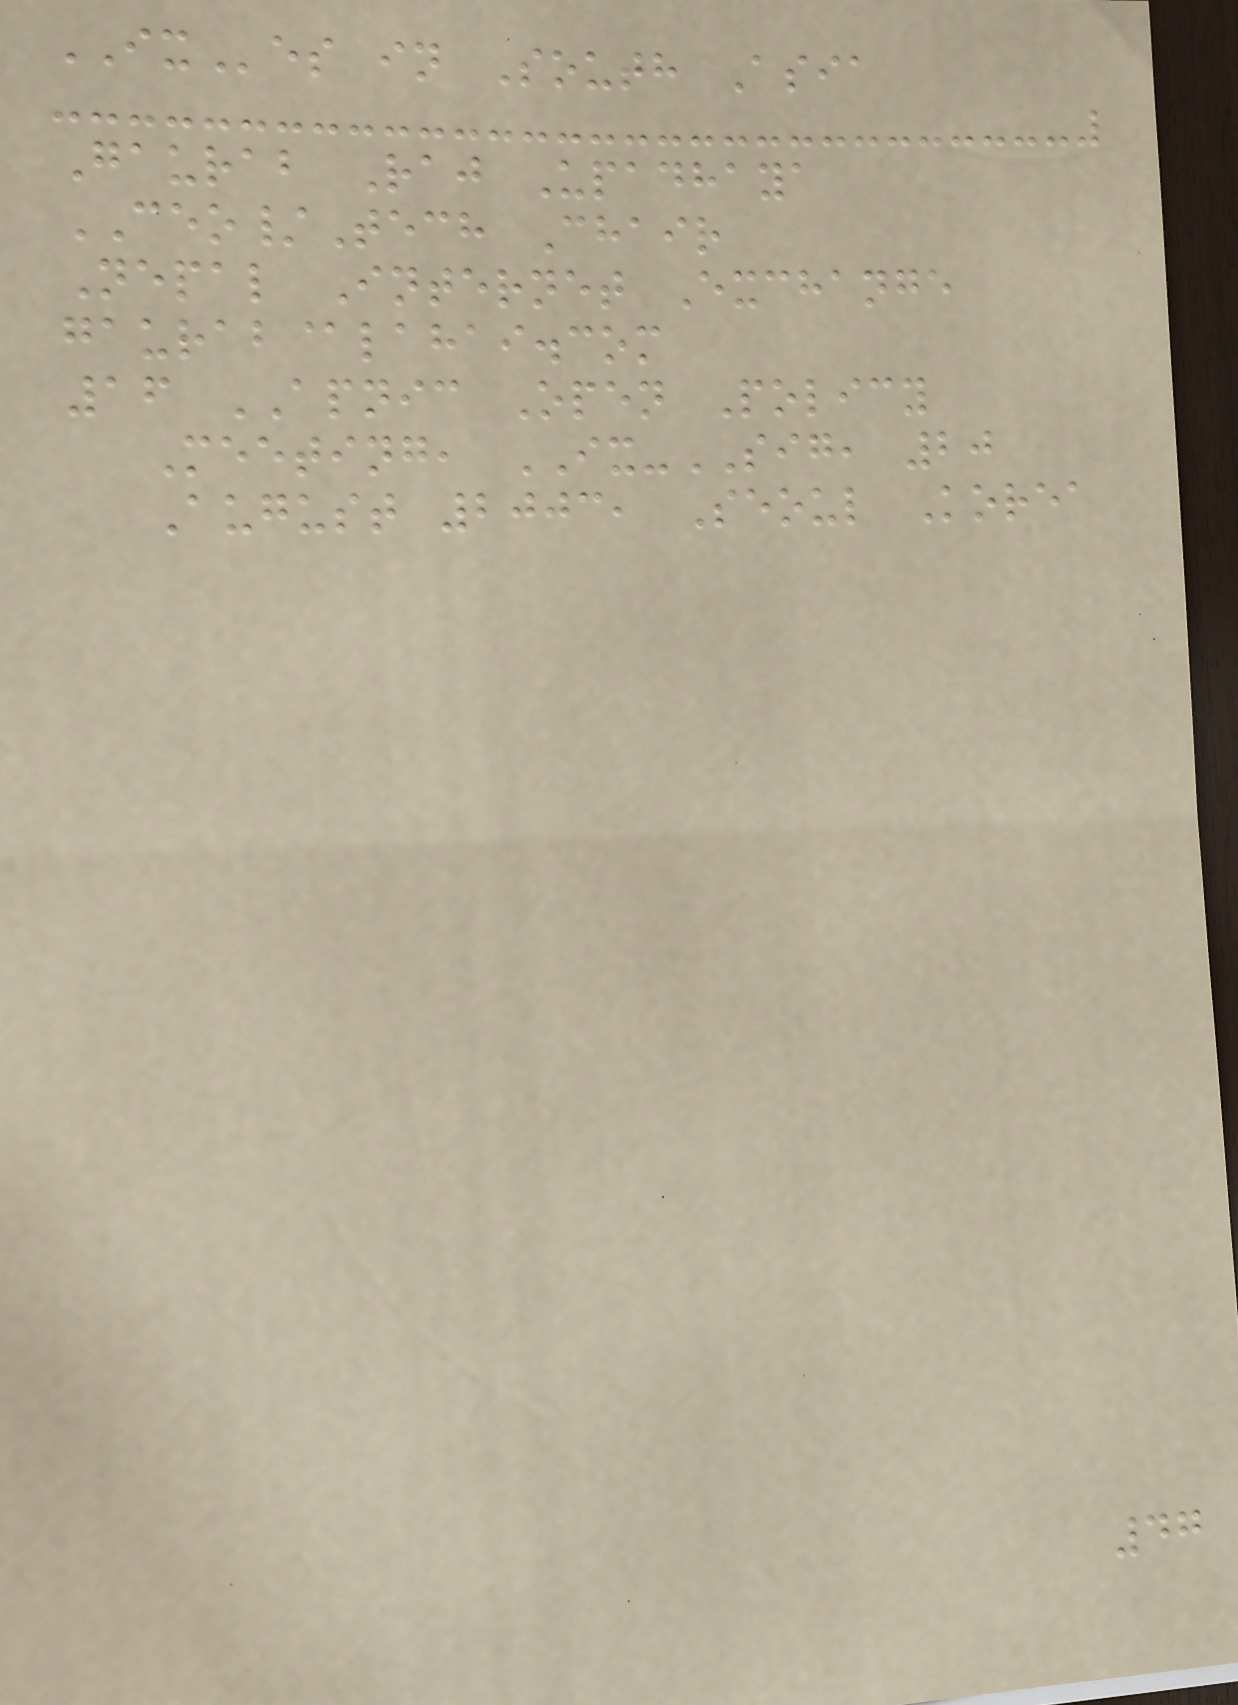IXes in South Asia
Gaurab Raj Upadhaya
CEO/Tech Chair
Nepal Internet Exchange
gaurab@lahai.com
16 APNIC Open Policy
Meeting, IX-SIG, 20
August 2003, Seoul Korea
47
